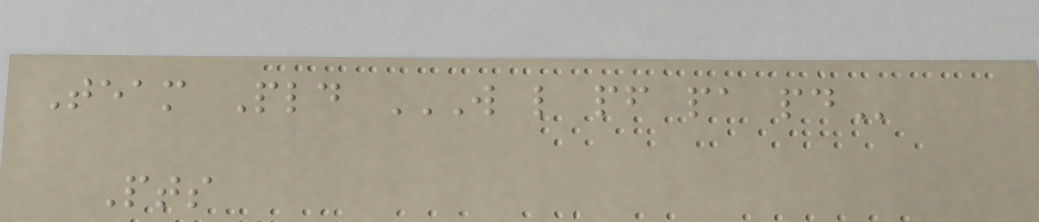Team Pld W L PF PA PD
Pts
